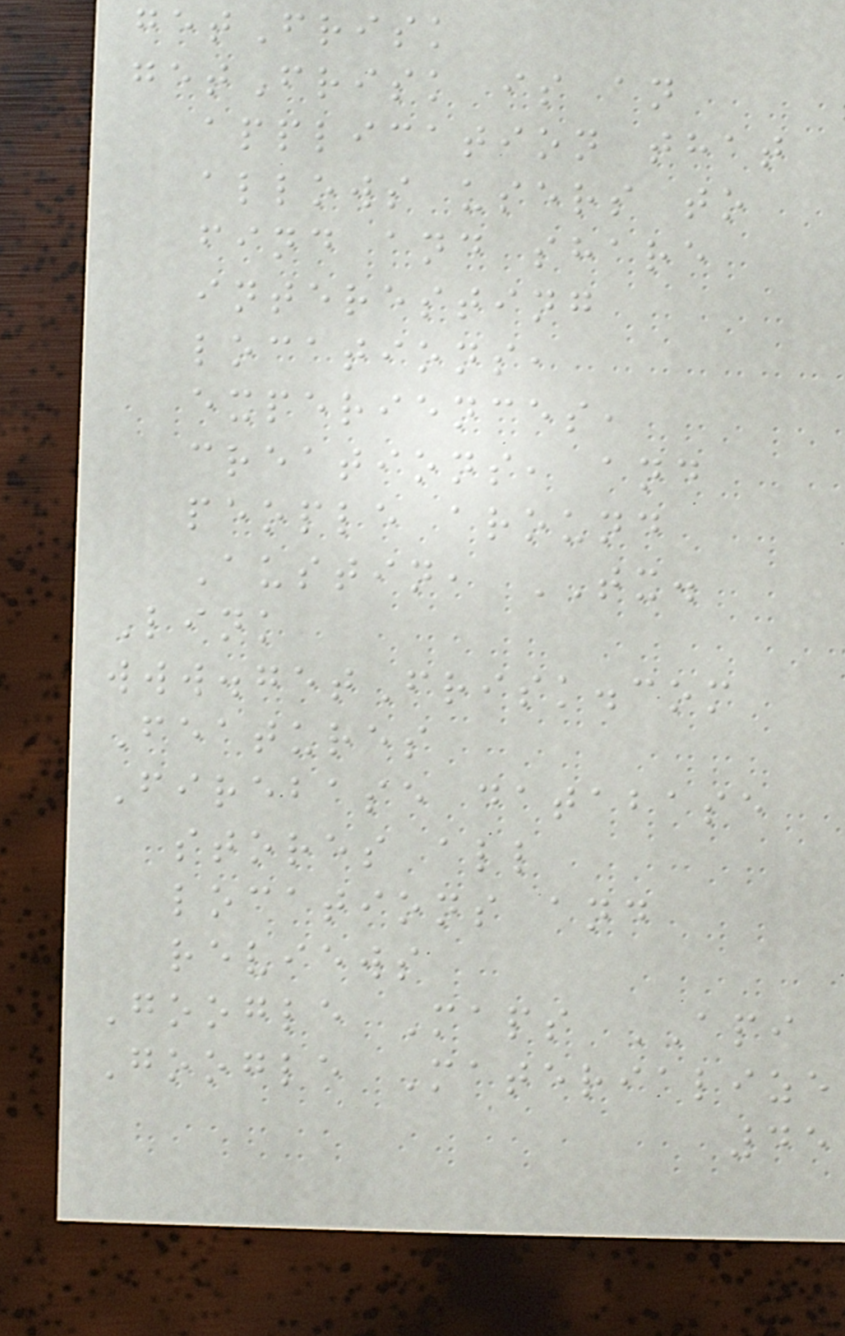getFrisk
getFrisk is an
application that
allows users to
find and share
interesting
locations,
experiences,
creations, and
people around
Austin, TX.
Link
www.getFrisk.com
Features
Firebase database
stores all
locations and
reviews
Google Maps API
Google Materialize
45
